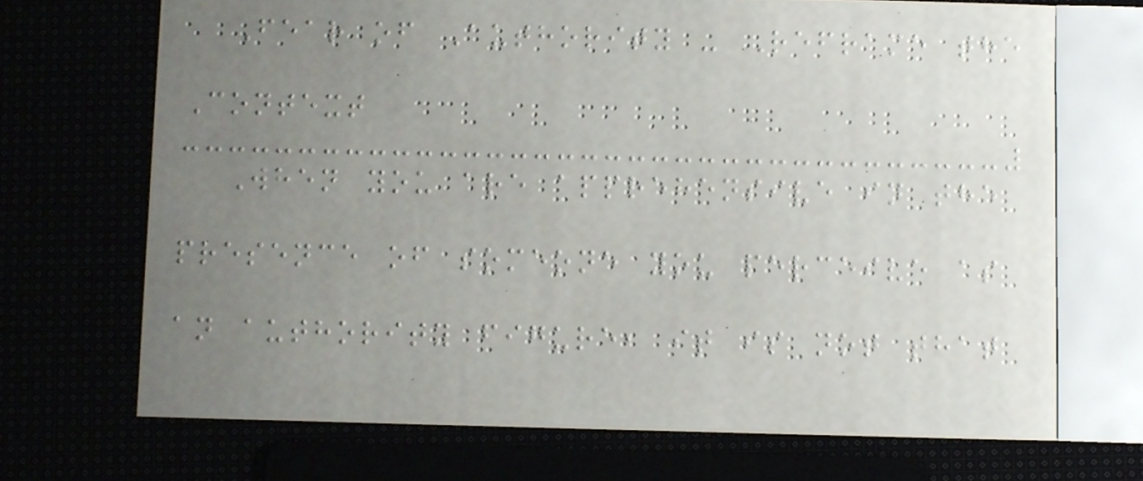Fear of Authority - Reframe the
Context
When you are apprehensive in the
presence of someone you perceive as
an authority figure, it is not that
